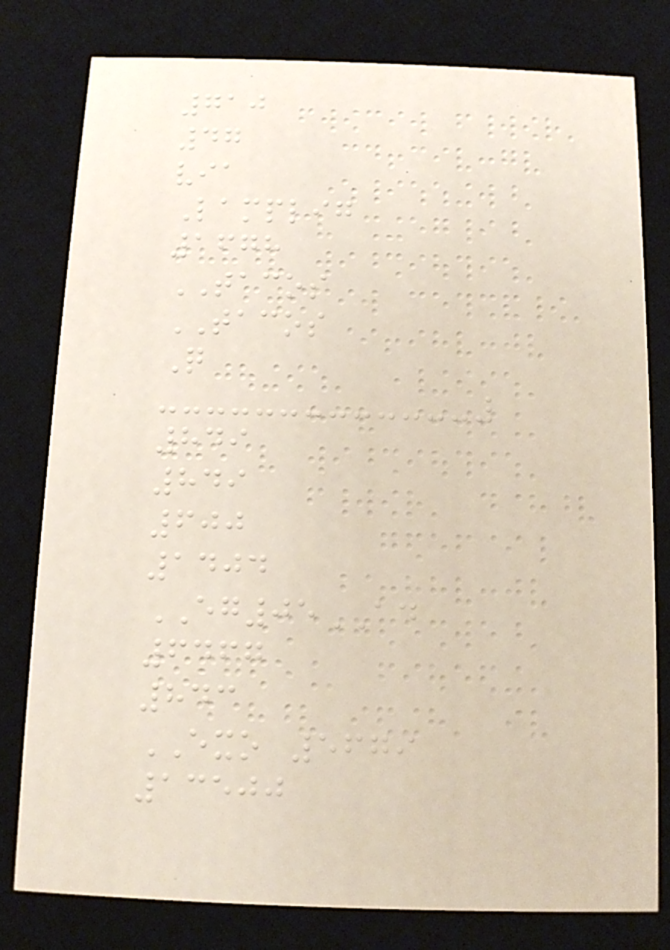710
47
via
Lamplig
1678
TACOS
TACOS
Q
849
849
600
1404
EG05AD
6467
843
EXO 5679
13500
